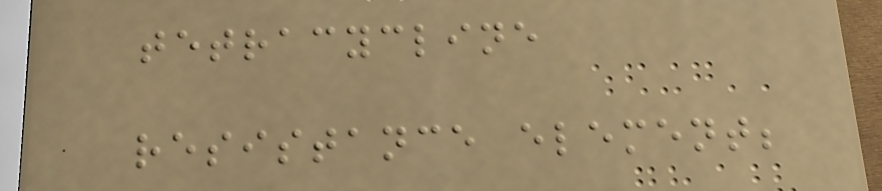tetracycline
resistance element;
